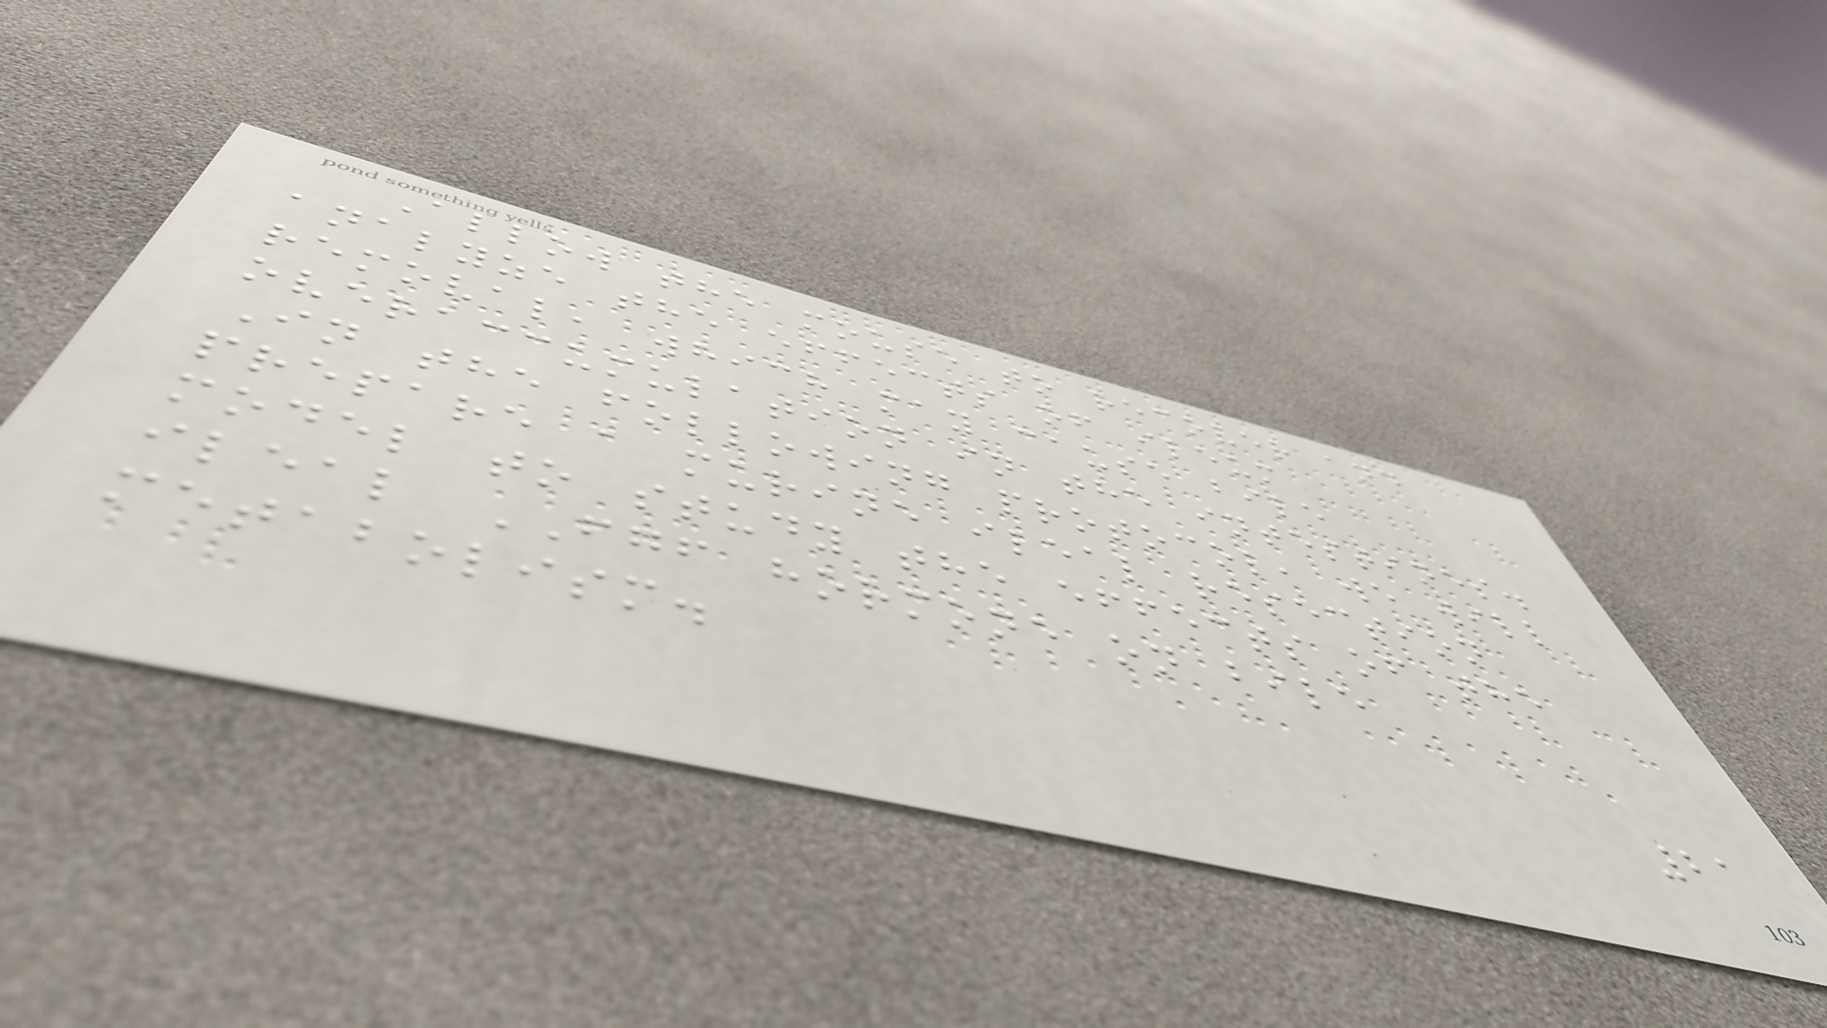Allow the mouse to recover and
analyze the effects of ileum
removal, which may cause bile
overaccumulation in the intestines.
In the following protocol, we will
prepare a murine ileal resection
model to study the effects of the
ileal FGF hormone on bile
metabolism.
21
